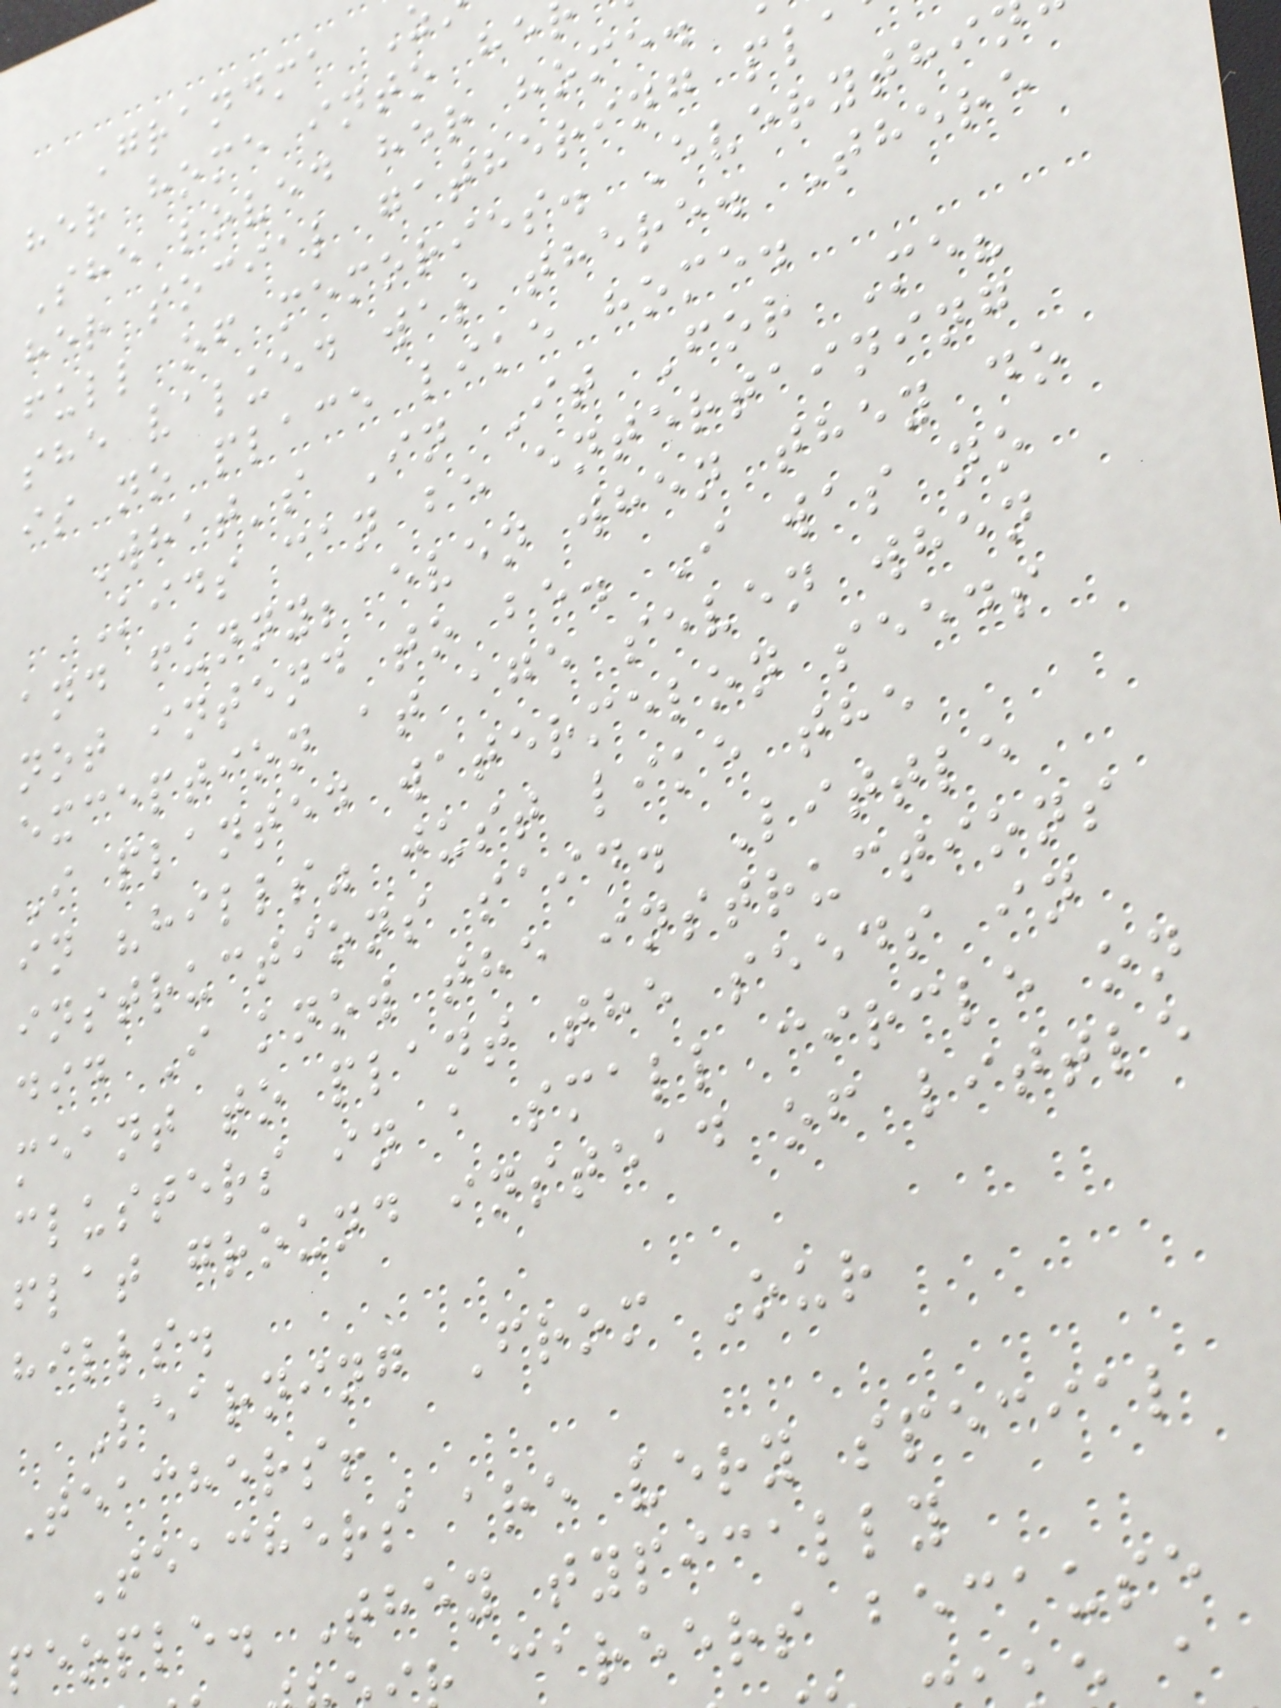Grandma
her home into he
She loved her home.
her social gathering pla
full of memories. Everythi
she valued was there. There
is no place like home.
What's In It For Me?
Kids can be entertaining
and funny; even when they do
not intend to be. I was no
exception at age seven when
I planted watermelon seeds
in "hills" just like the
instructions said. Little
did I know the instructions
meant to plant the seeds in
clusters in a small circle on
flat ground instead of little
hills.
Learning From Our
Teachers!
Teachers are very special
people. They typically
careers because
